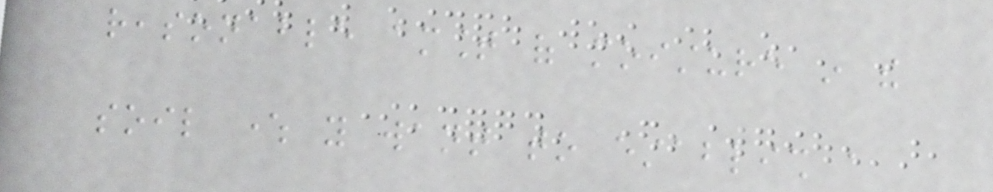reasonable amount of moisture in the
soil where you want to establish a
